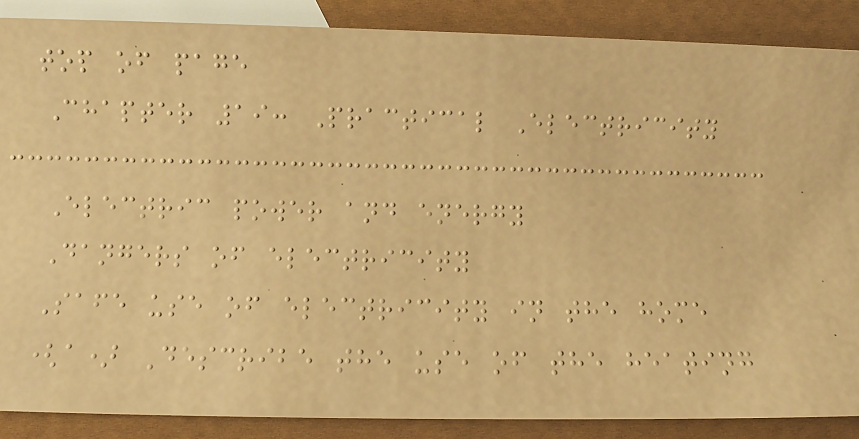top of page
Chapter 19: Practical Electricity
Electric power and energy
Dangers of electricity
Safe use of electricity in the home
(a) Describe the use of the heating
